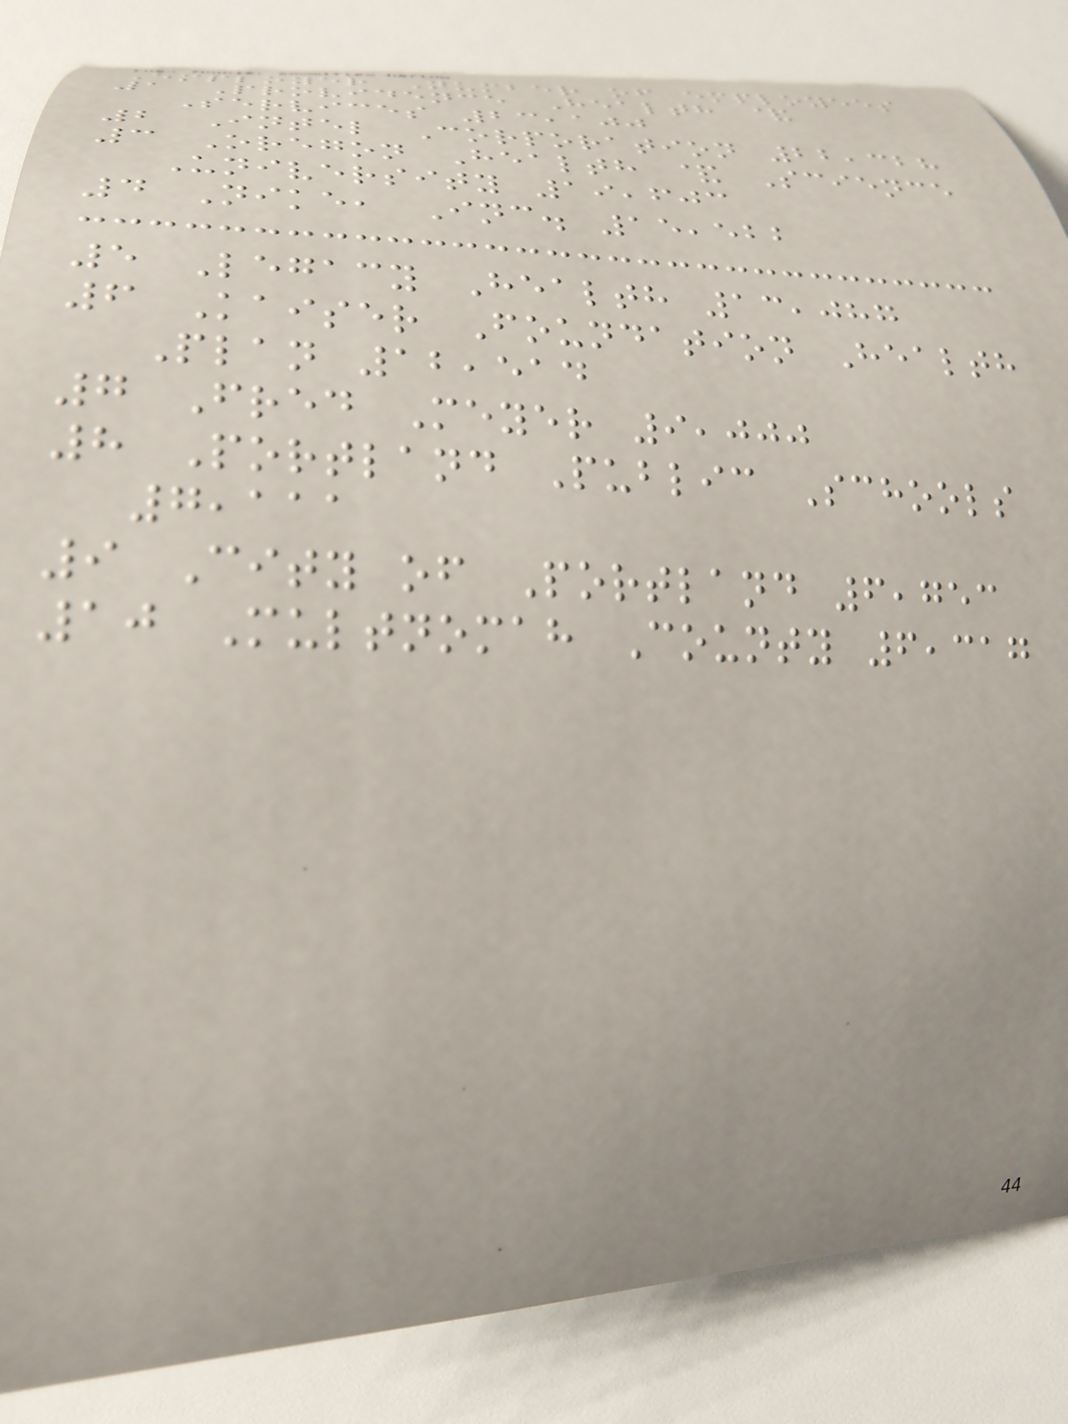Employer Number of employees
1 Providence Health &
Services 23,100
2 Intel Corporation 22,328
3 Oregon Health & Science
University 19,603
4 Nike, Inc. 15,522
5 Legacy Health 13,087
6 Kaiser Foundation Health
Plan 12,514
7 Fred Meyer 9,000
8 Portland Public Schools
7,111
9 City of Portland 6,753
10 Multnomah County 6,317
